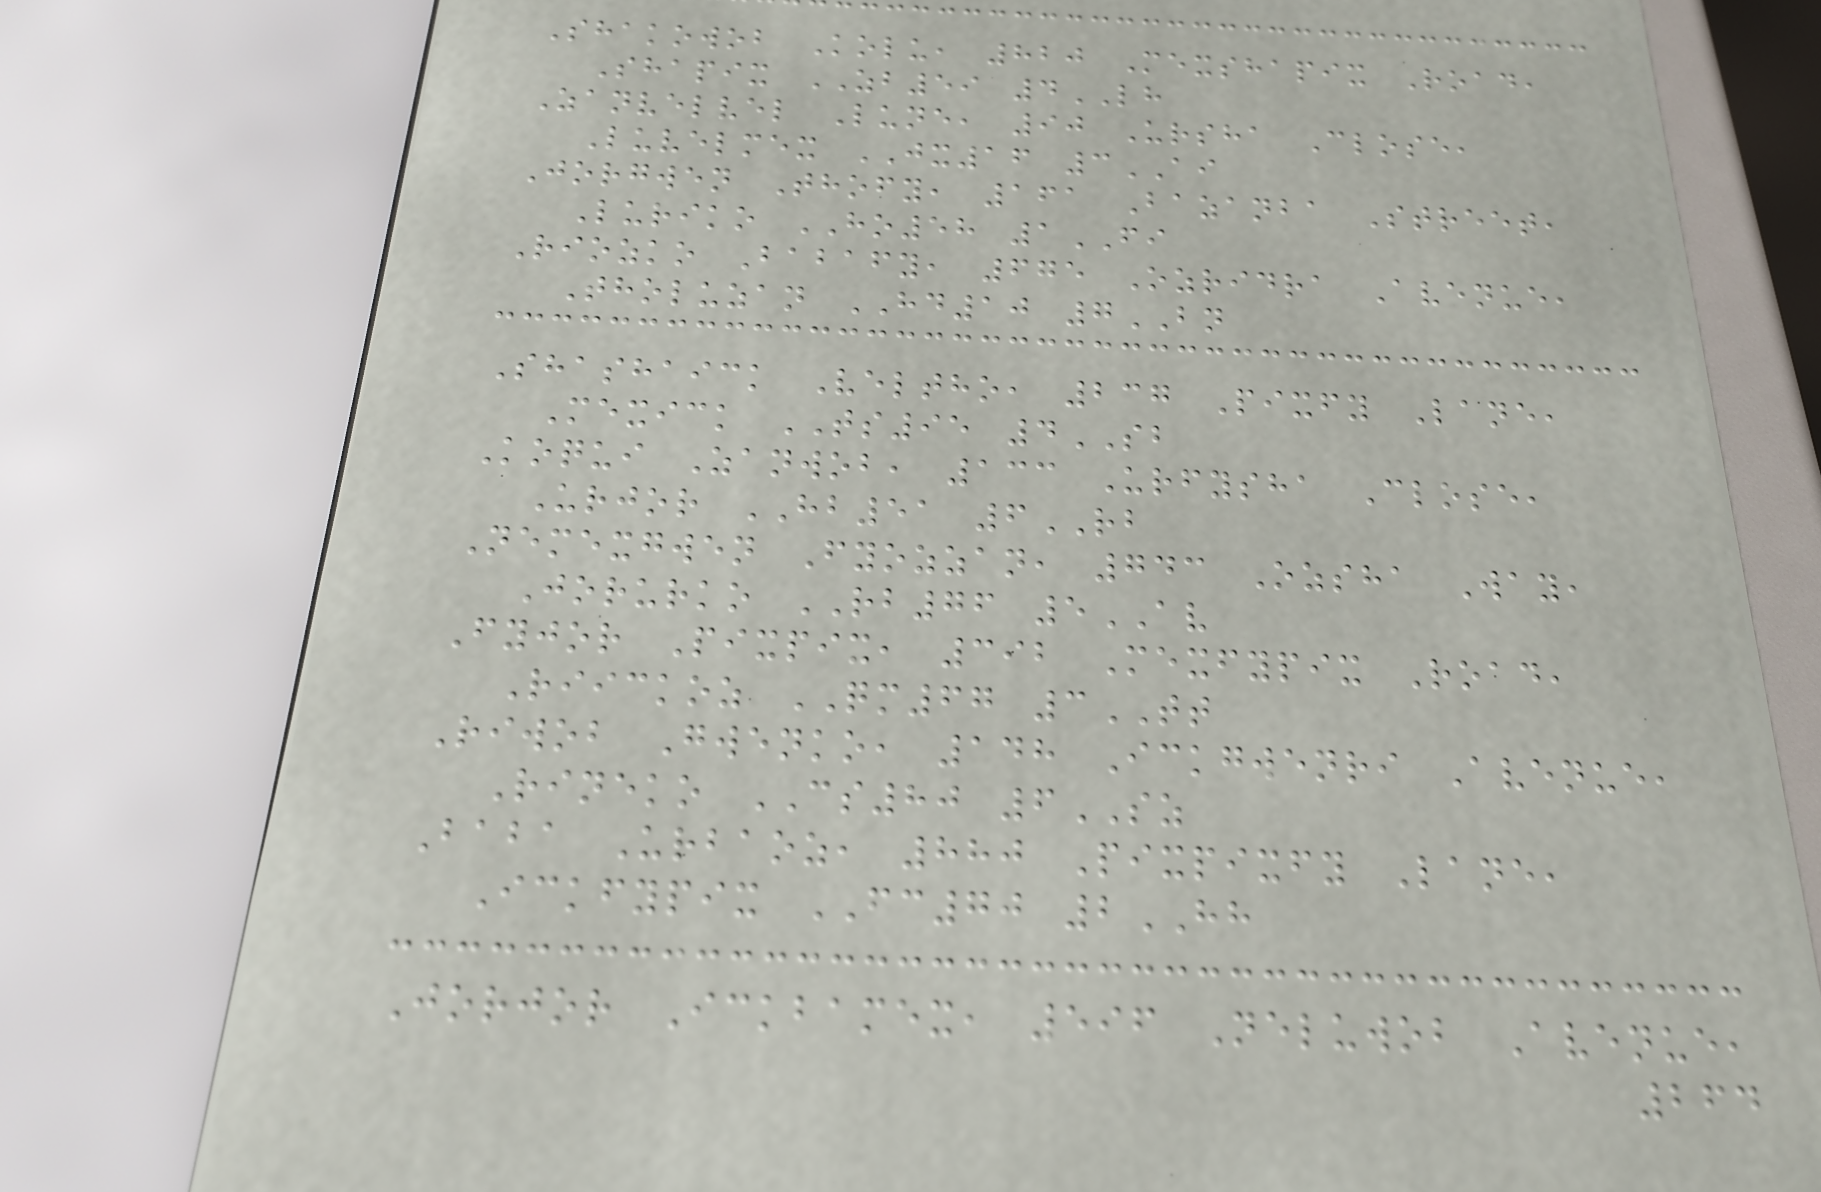Shakowob Kolu, 820 Mexshapix Road,
Shapix ZB59 4LH
Zanvelvel Lune, 90 Ursha Close,
Luvelmex JX16 3AI
Jorgwen Thofy, 161 Bazanba Street,
Luriko HO58 1FI
Riozko Babafy, 675 Ozridra Avenue,
Tholuzan HD10 7BN
Shashaick Veltho, 237 Pixfy Lane,
Mexick TS95 4SB
Koqui Zanwob, 133 Urfysha Close,
Urjor HB51 6RB
Nemexgwen Fyozzan, 743 Ozsha Way,
Jorurko RB76 5AV
Fyjor Pixpix, 392 Mexfypix Road,
Riickoz QM67 3TT
Riwob Gwenko, 148 Ickgwenri Avenue,
Rineko CS80 6SZ
Baba Urbaoz, 880 Pixpixfy Lane,
Ickfypix FC70 2HH
Jorjor Ickbamex, 596 Neluwob Avenue,
264
